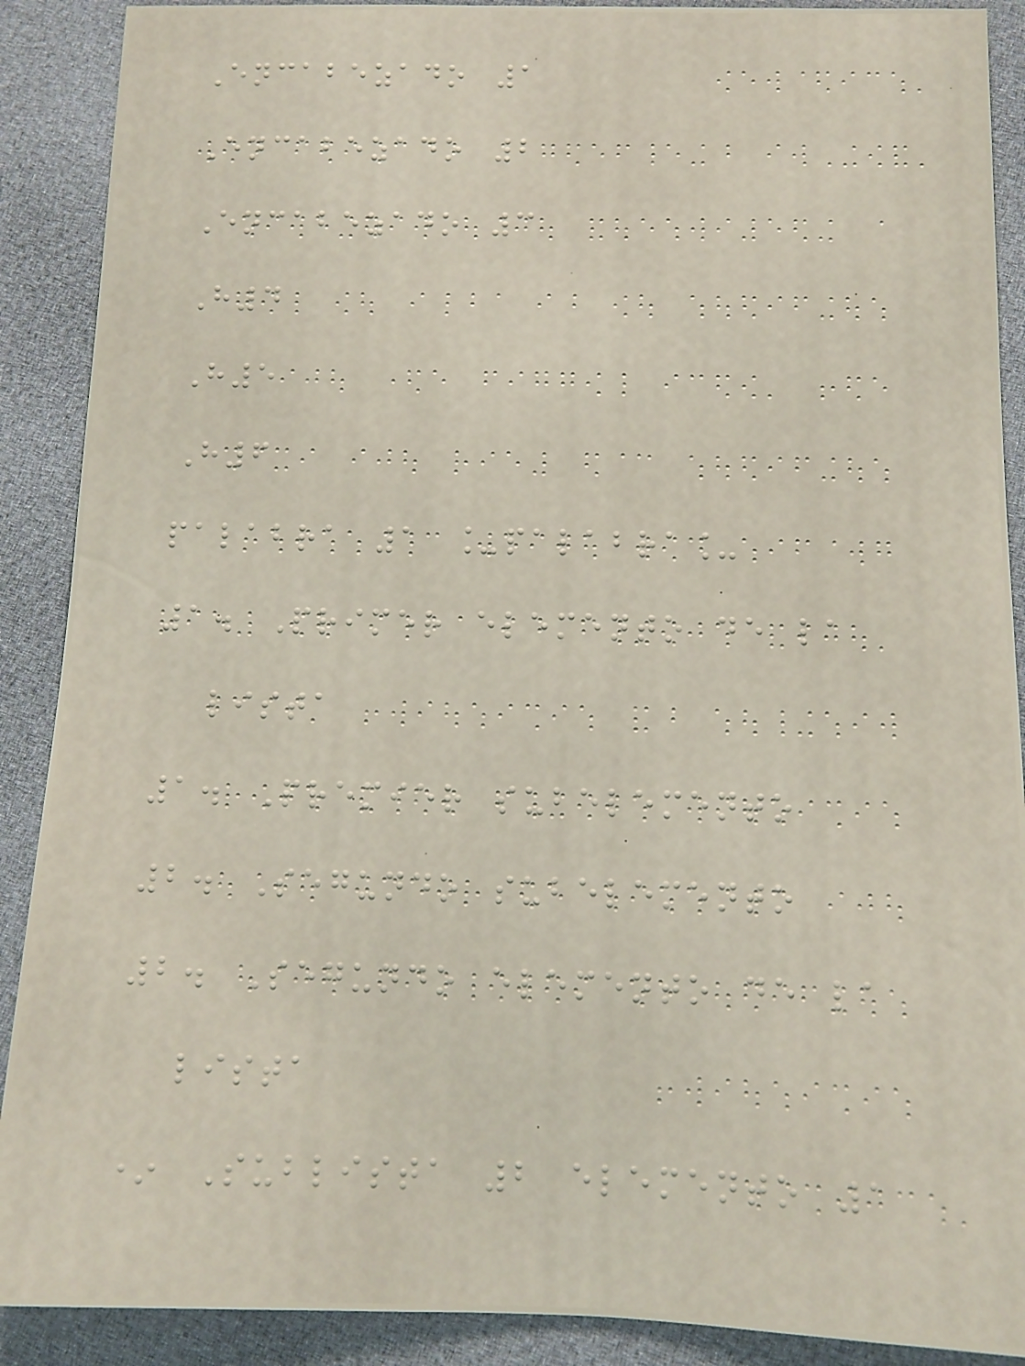Encabezado 1
Encabezado 2
Encabezado 3
H4
H5
H6
palabra 1 _palabra_
1. Primer elemento de la
lista
1. Premier subelemento
2. Segundo subelemento
2. Segundo elemento de la
lista
* Sublista 2 elemento 1
